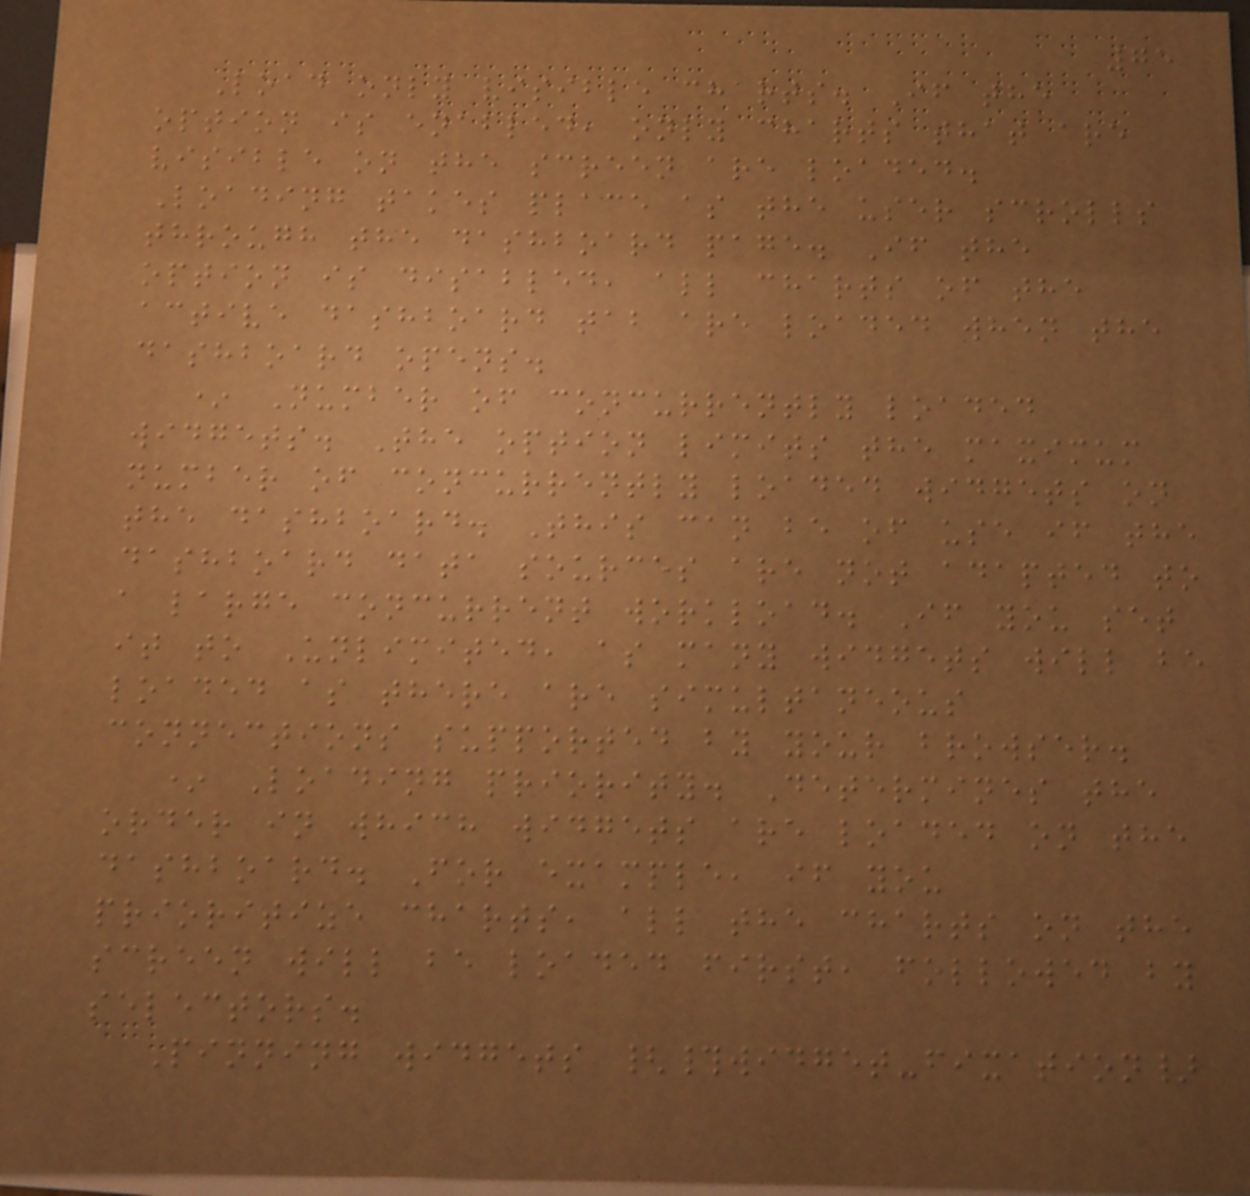75
Load only visible charts. If the
option is enabled, only charts that are
visible on the screen are loaded.
Loading takes place as the user scrolls
through the dashboard page. If the
option is disabled, all charts of the
active dashboard tab are loaded when the
dashboard opens.
* Number of concurrently loaded
widgets. The option limits the maximum
number of concurrently loaded widgets on
the dashboard. This can be of use if the
dashboard data sources are not adapted to
a large concurrent workload. If you set
it to Unlimited, as many widgets will be
loaded as there are simultaneous
connections supported by your browser.
* Loading priority. Determines the
order in which widgets are loaded on the
dashboard. For example, if you
prioritize charts, all the charts on the
screen will be loaded first, followed by
selectors.
Pinning widgets {#widget-fixation}
